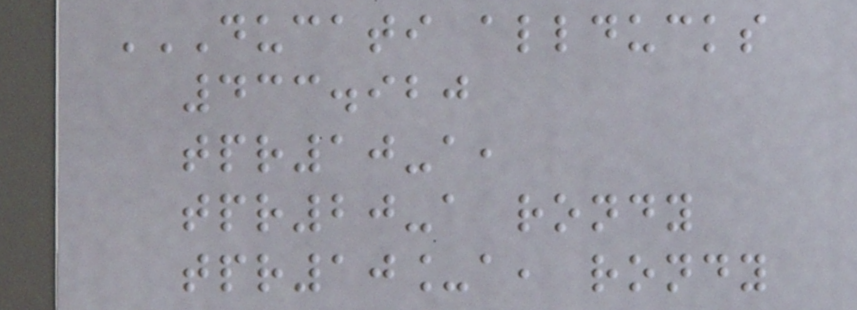DUCATI ALLDUCKS
433.920
TPR10-A,
TPR20-A RONDY
TPR10_A, RONDY
